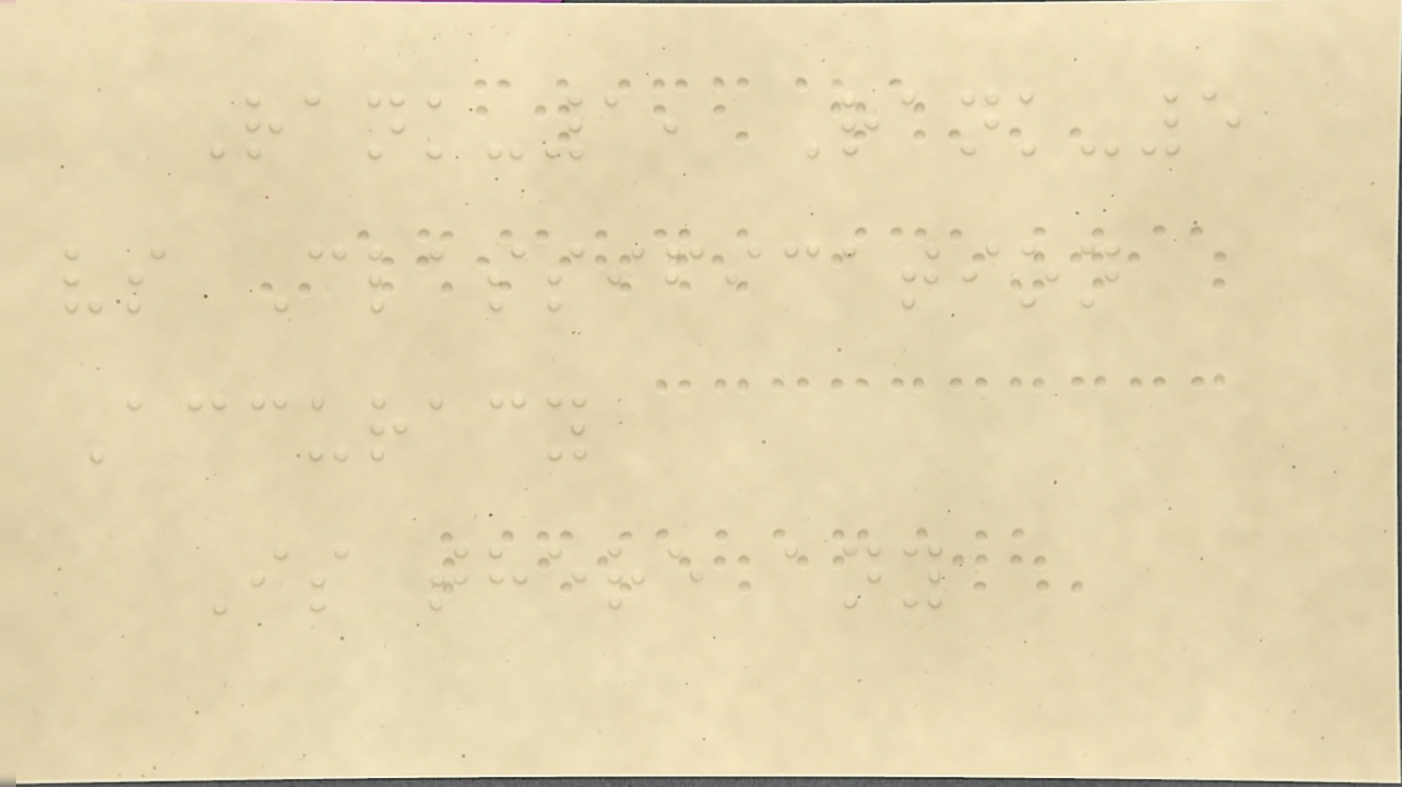Rank-1, Rank-5
vs Classification
Accuracy
Is there any
